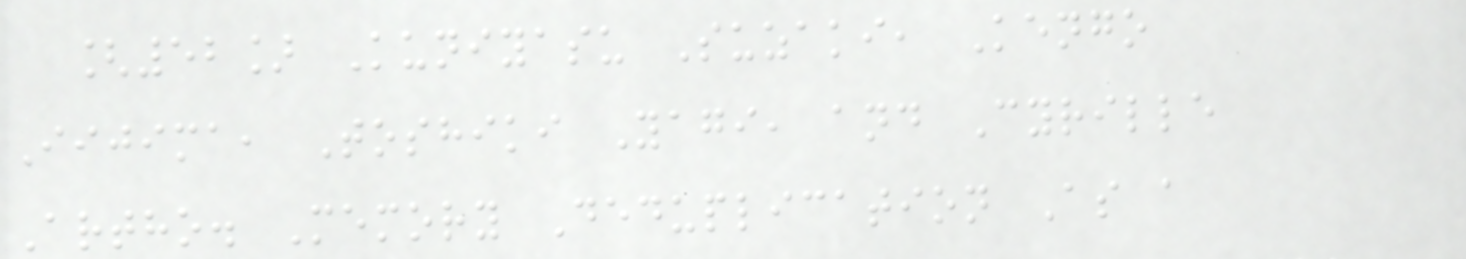[52] Kuniyasu Suzaki, Kengo
Iijima, Toshiki Yagi, and Cyrille
Artho. Memory Deduplication As a
